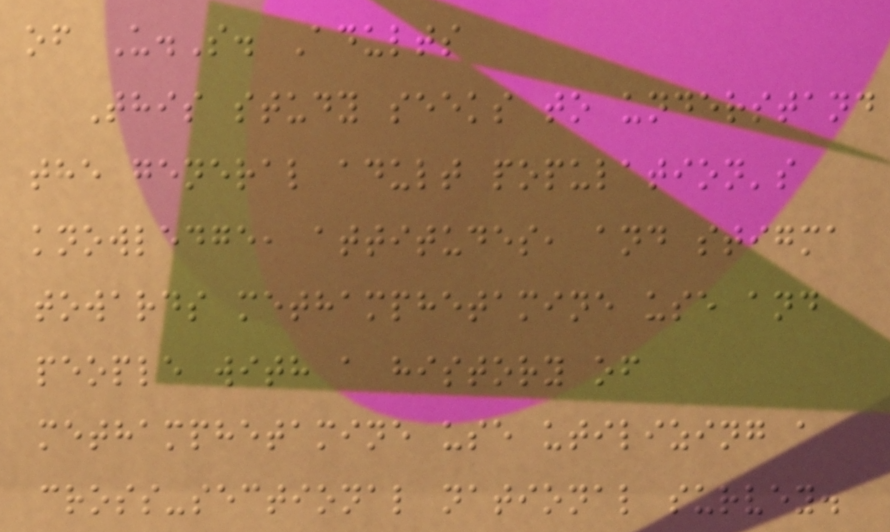of U.S. Adults
This study seeks to understand
the general adult population's
knowledge, attitudes, and stigma
towards methamphetamine use and
people with a history of
methamphetamine use utilizing a
cross-sectional national survey.
